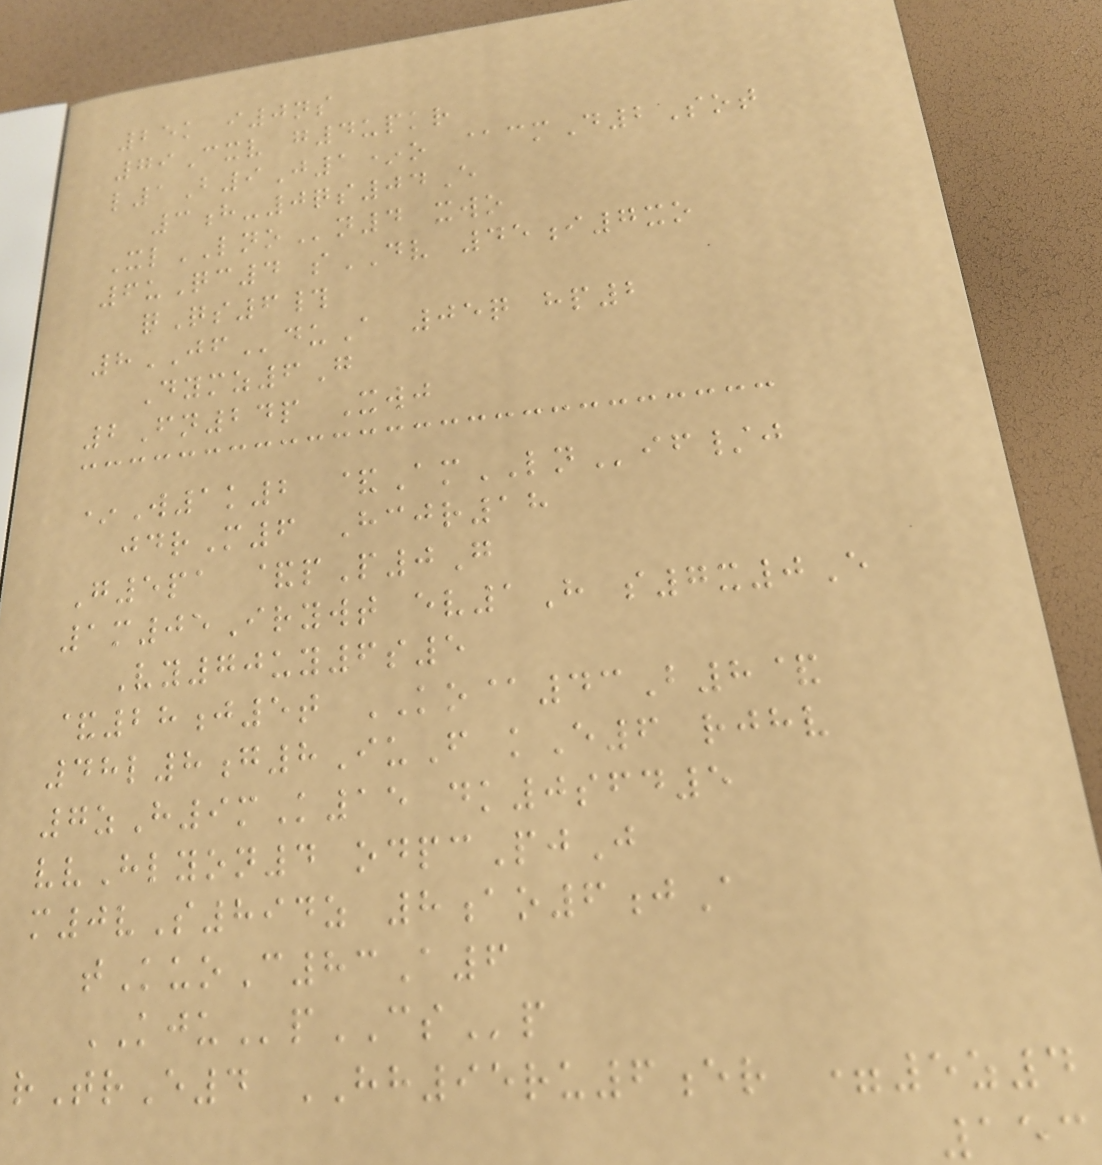25k i0ns
79Cxv g4upkr
l1B9J1*o @cmD2Sot
3h-0qs04E
XlLNOn4 xwo
6uQc4 sDV 45i7xo
qQs6#
8JFduA 05q hp2
Dymz6G
2Fn24p Xwj
*W1k2 &AmLNif/j
jdrM6 Hcjr18
G5pa &pP0G
1m05Irywt ev1H s7x0E
Vy70uy6s5
&28j5t KO@43B8&
48l8g8IuF kE6 rjhv
7zH9mK15 dk0sfd5
vvHlyon4 odpcPjJ
m0vS894z 8ao6jA
tKuoC83A6
KJUpCSp
rTrE4 HH95ru6er =5z4
153
